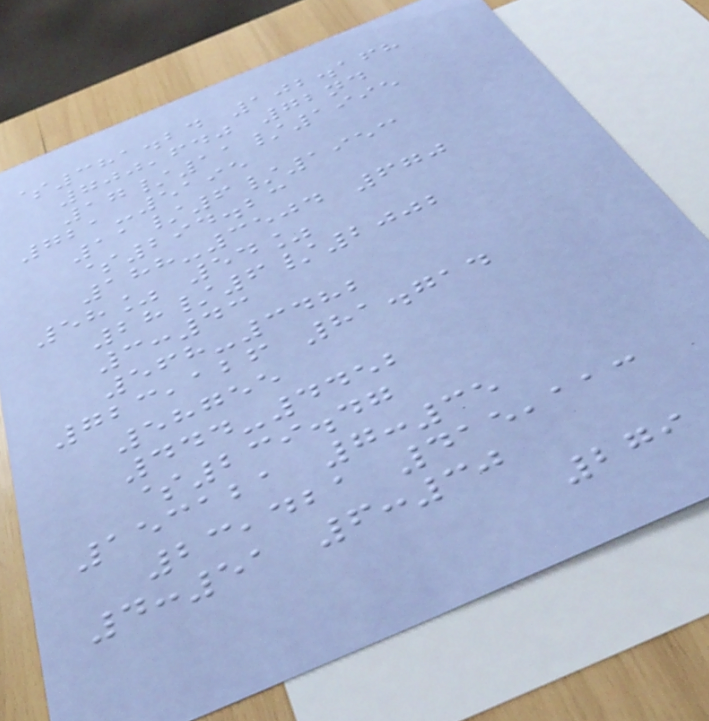$381.24 102.168
700,640 72nd
17/11/1995
721-5195
11/6/1953
$294.23
188-3504 670
58% 54%
28/6/2002
3:43
568-3482
723,126 81.714
58755
444-4452
$239.47
153121 7:35
23,421 415,113
4:51 6:30
279
